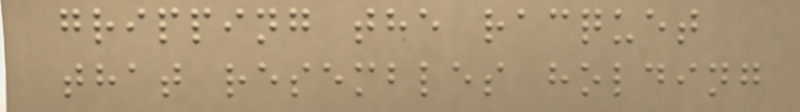gripping the racquet
that resembles holding
